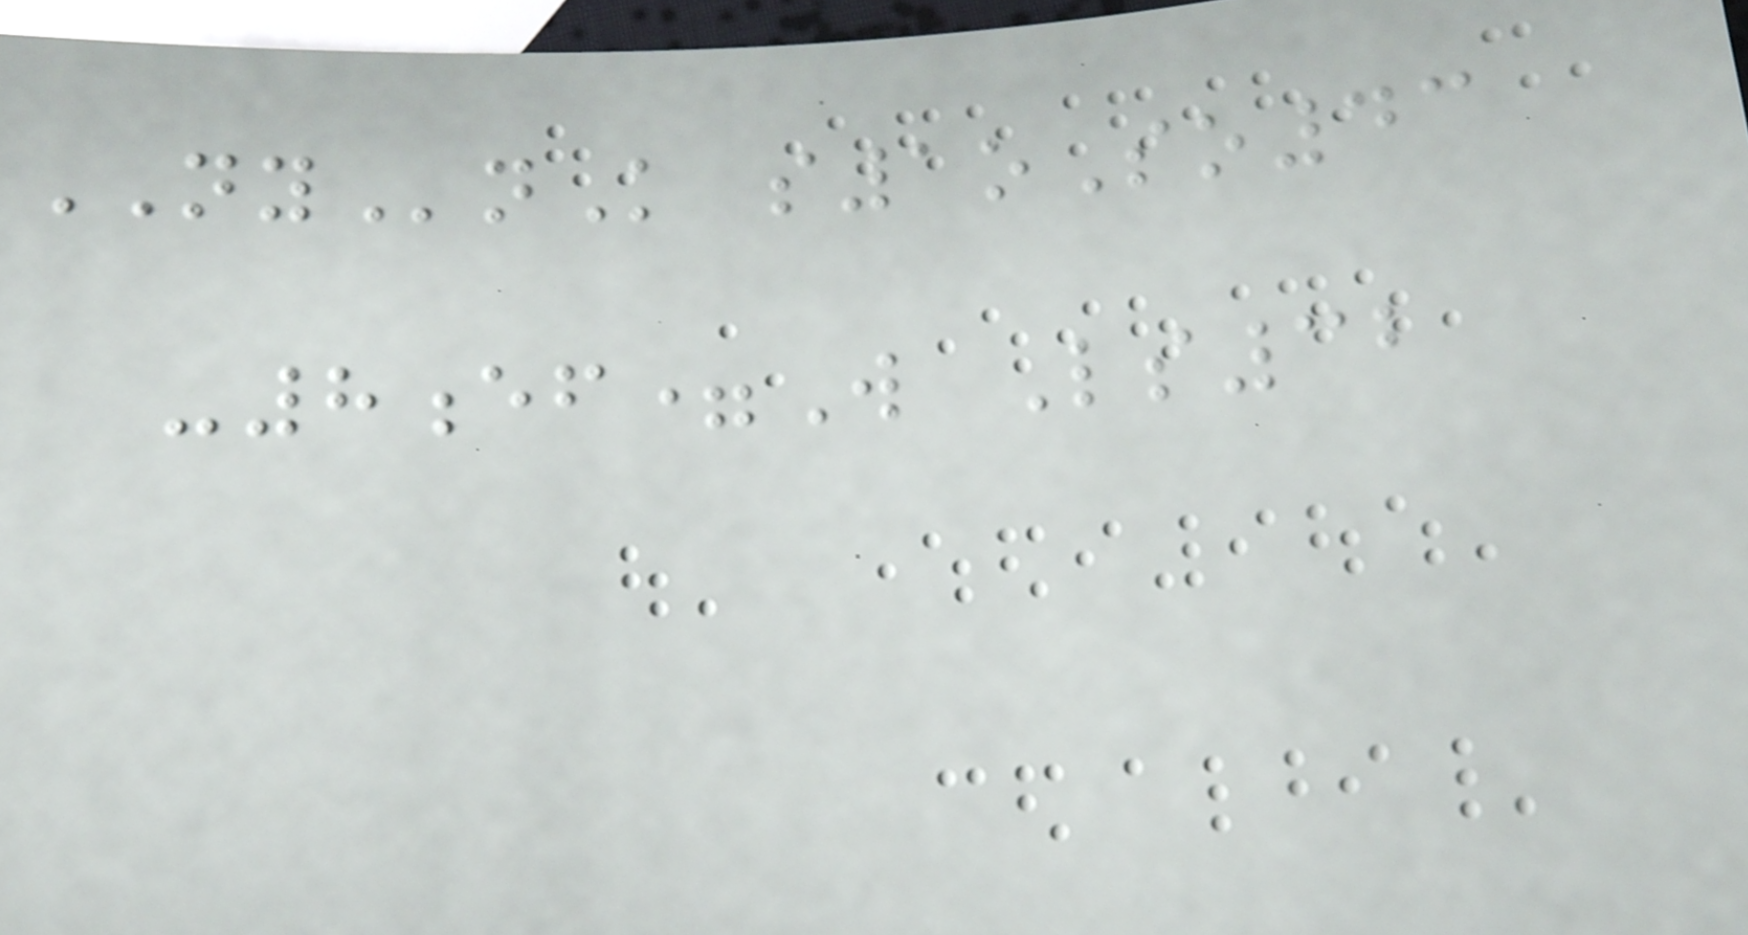NYnK s1oSo43
-8ef=W Ls32
